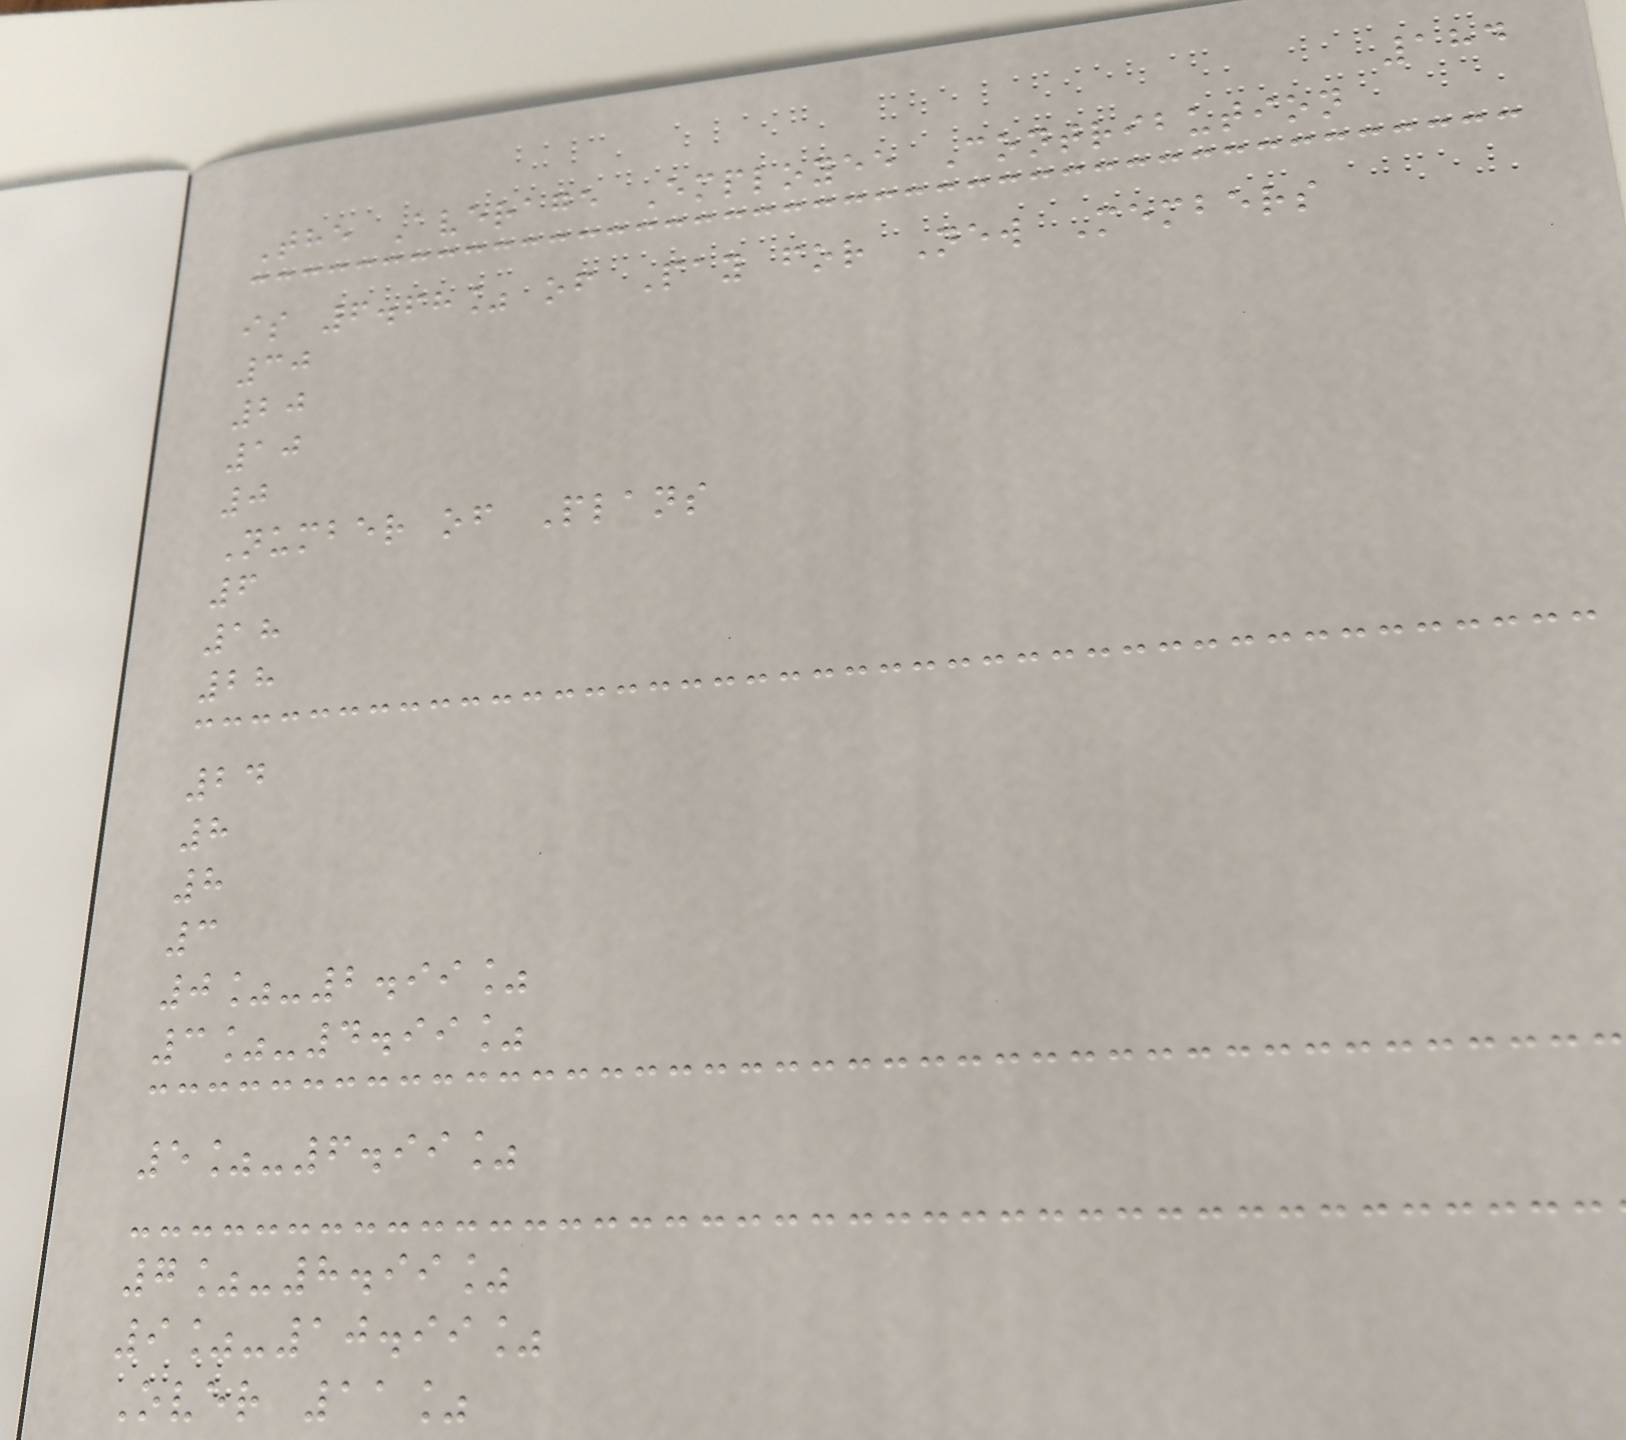184
The Average Employee Contribution
is 6.68% of Pay for New Members
30
20
10
0
Number of Plans
6
18
28
24
8
8
3
0%-2.99%
3%-4.99%
5%-6.99%
7%-8.99%
9%-10.99%
Over 11%
